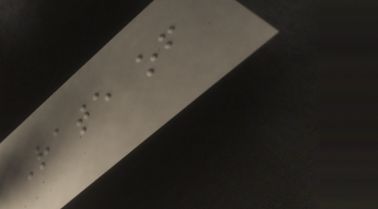Rate of
